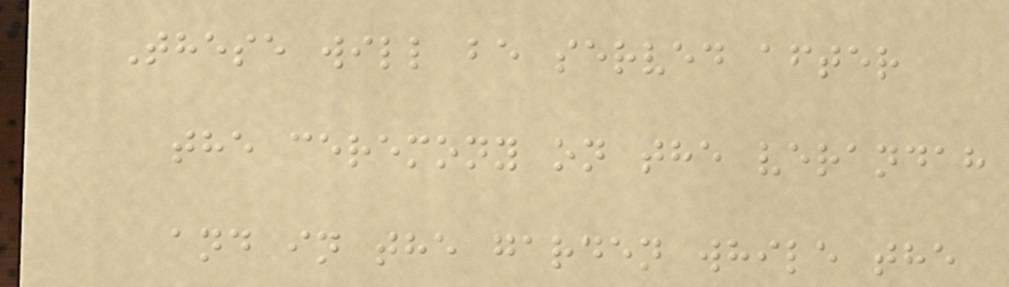These will be served after
the ceremony on the verandah
and in the garden while the
